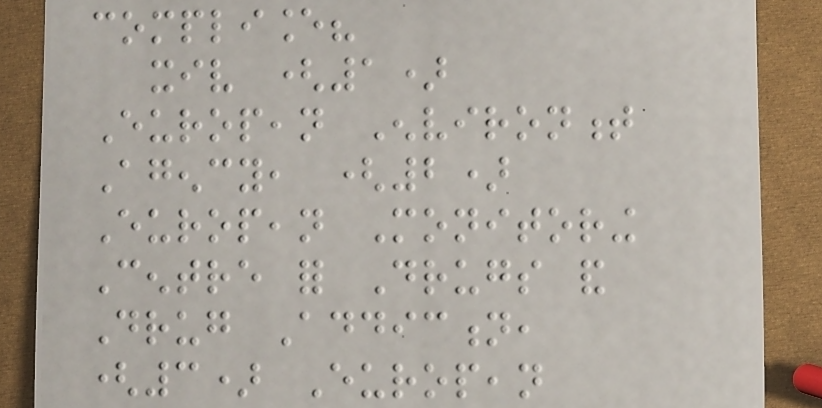compliance?
xiv (1)
European Environment
Agency, (2)
European Monitoring
Centre for Drugs and
Drug Addiction,
(3) European
